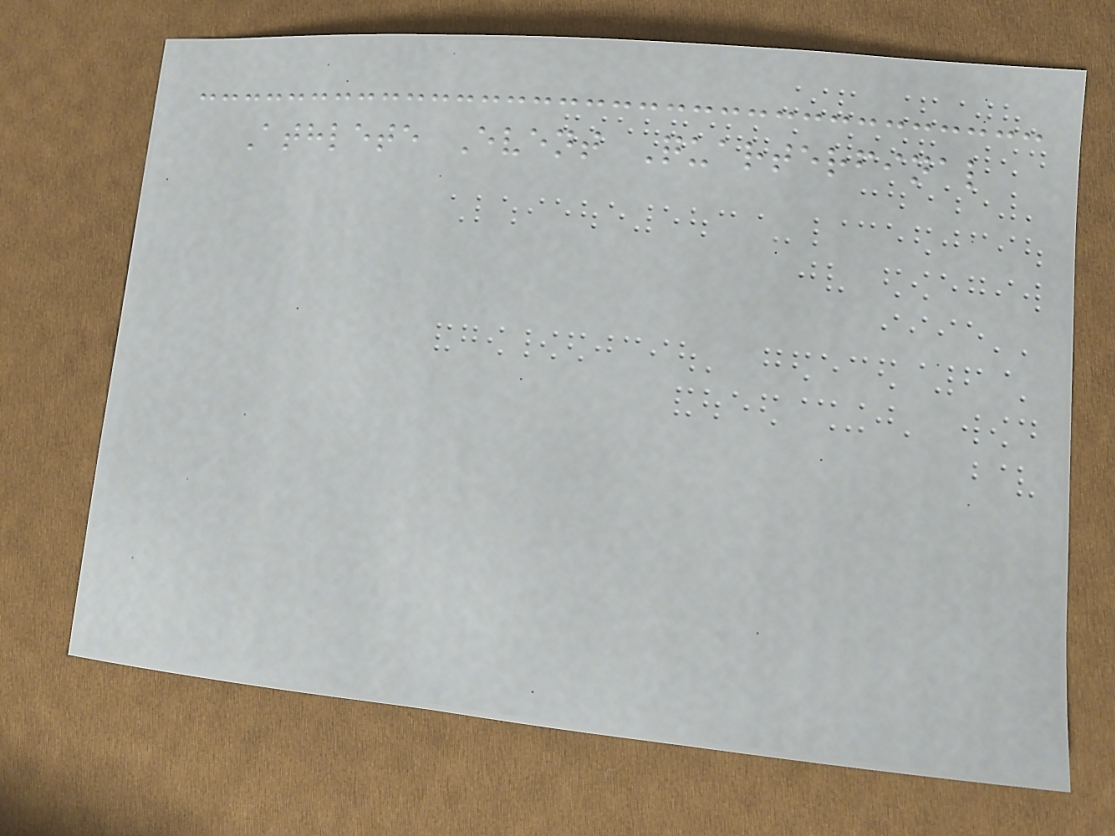Athlete Event Quarterfinal
